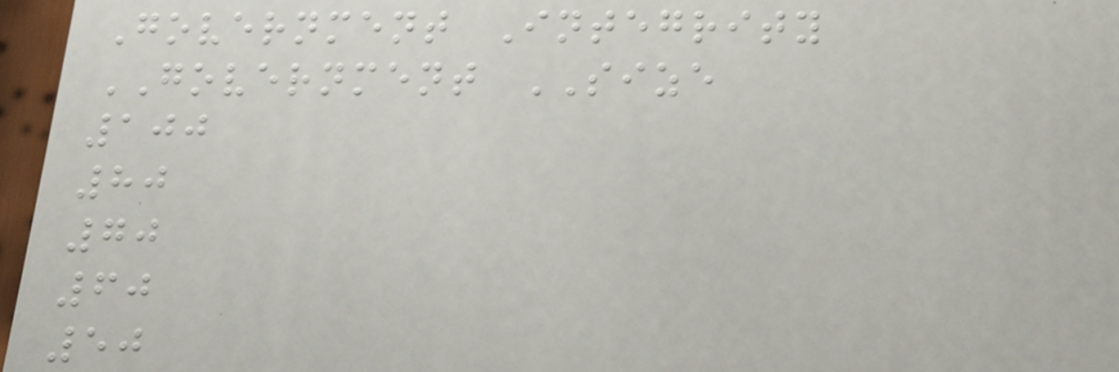Government Integrity
GOVERNMENT SIZE
100
80
70
60
50
